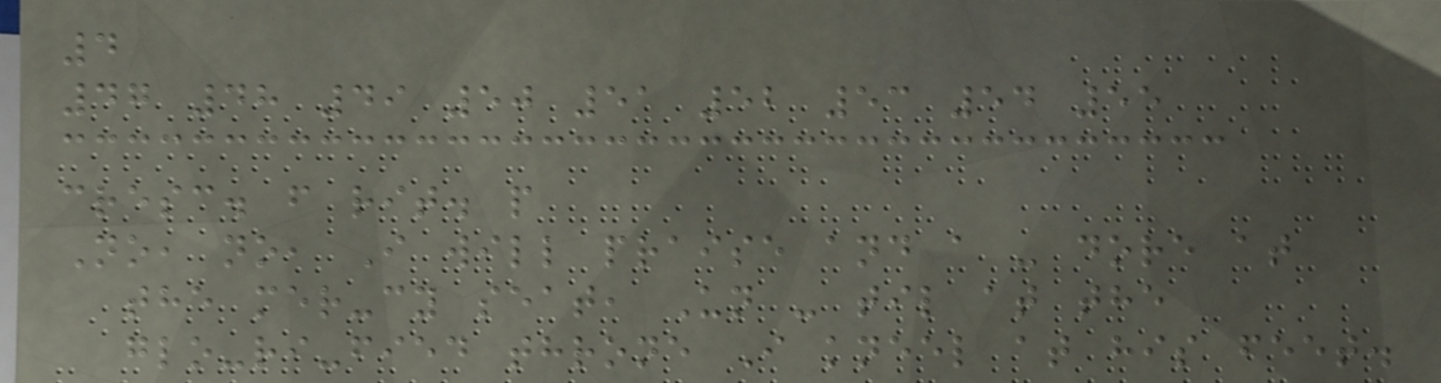4
47 48 49 50 51 52 53 54 55
cresc. f rit. p
No, no, I will praise and a - dore at
the mer-cy seat, Un - til at the
glo-ri-fied throne I kneel at his feet.
